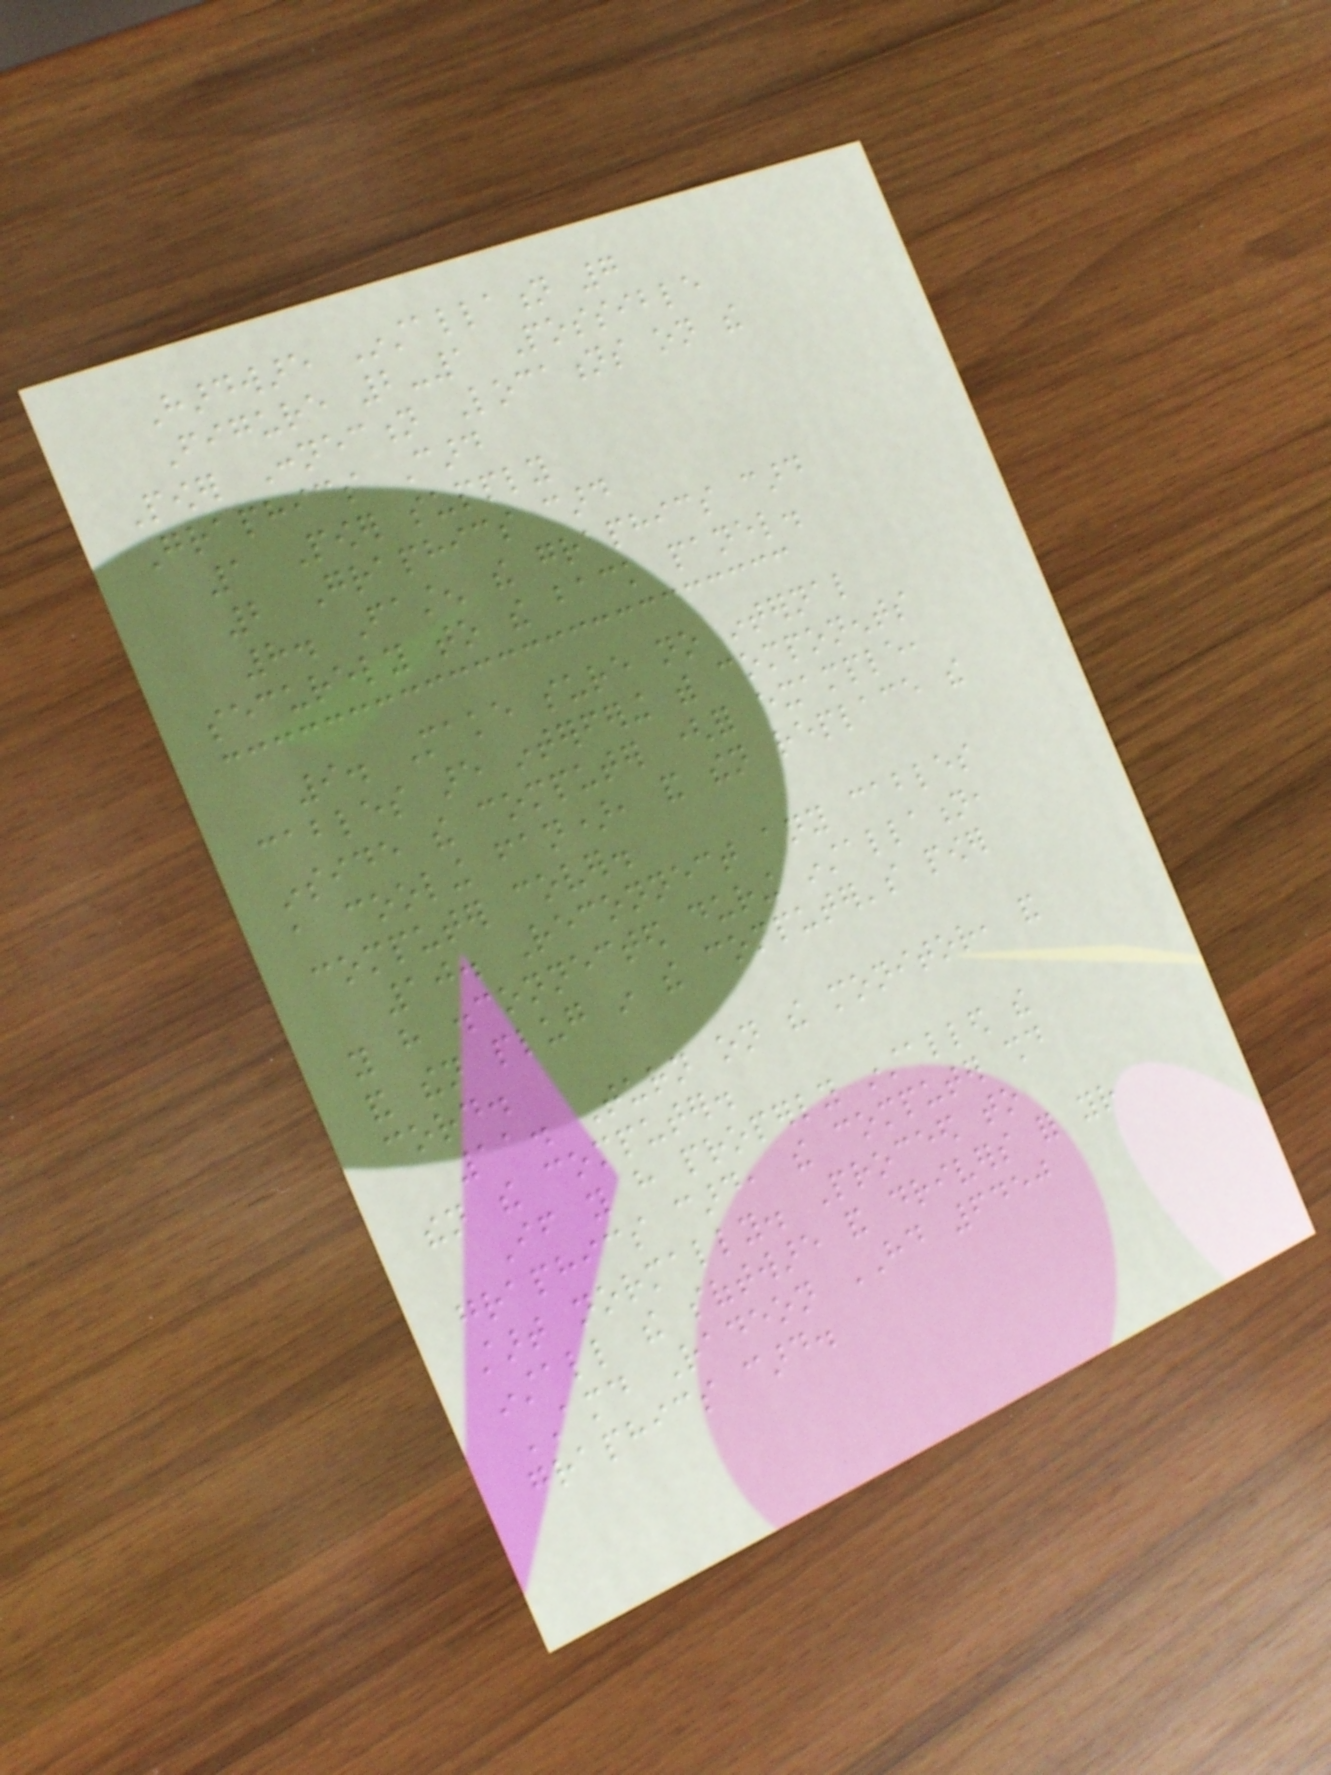Hardware Installation 7
Figure 2-1 Possible
Power Connection Locations on the
Graphics Card
1 Power supply
2 Graphics card
8. Fasten the graphics card
securely to the back panel.
9. Make sure no internal
cables are interfering with components
inside the computer (for example,
a cooling fan), and then replace the
computer cover.
10. Reconnect any cables
you have disconnected during installation,
and then plug in the computer's power
cord.
11. Turn on the monitor, and
then the computer.
If you have properly installed the
graphics card, the computer should
start normally. Proceed to
install the software and drivers for your
AMD Radeon HD 6450
graphics card.
